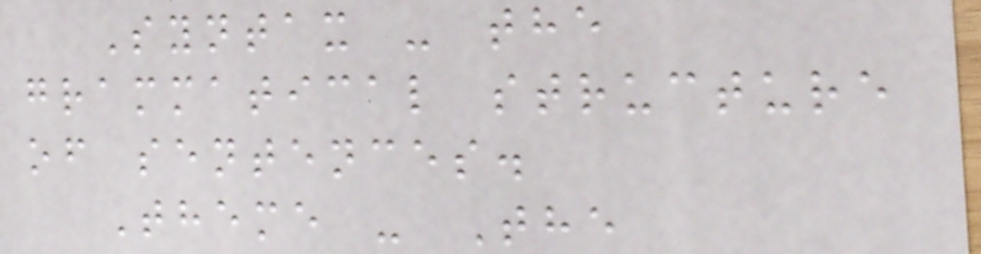Syntax - the
grammatical structure
of sentences.
Theme - The
